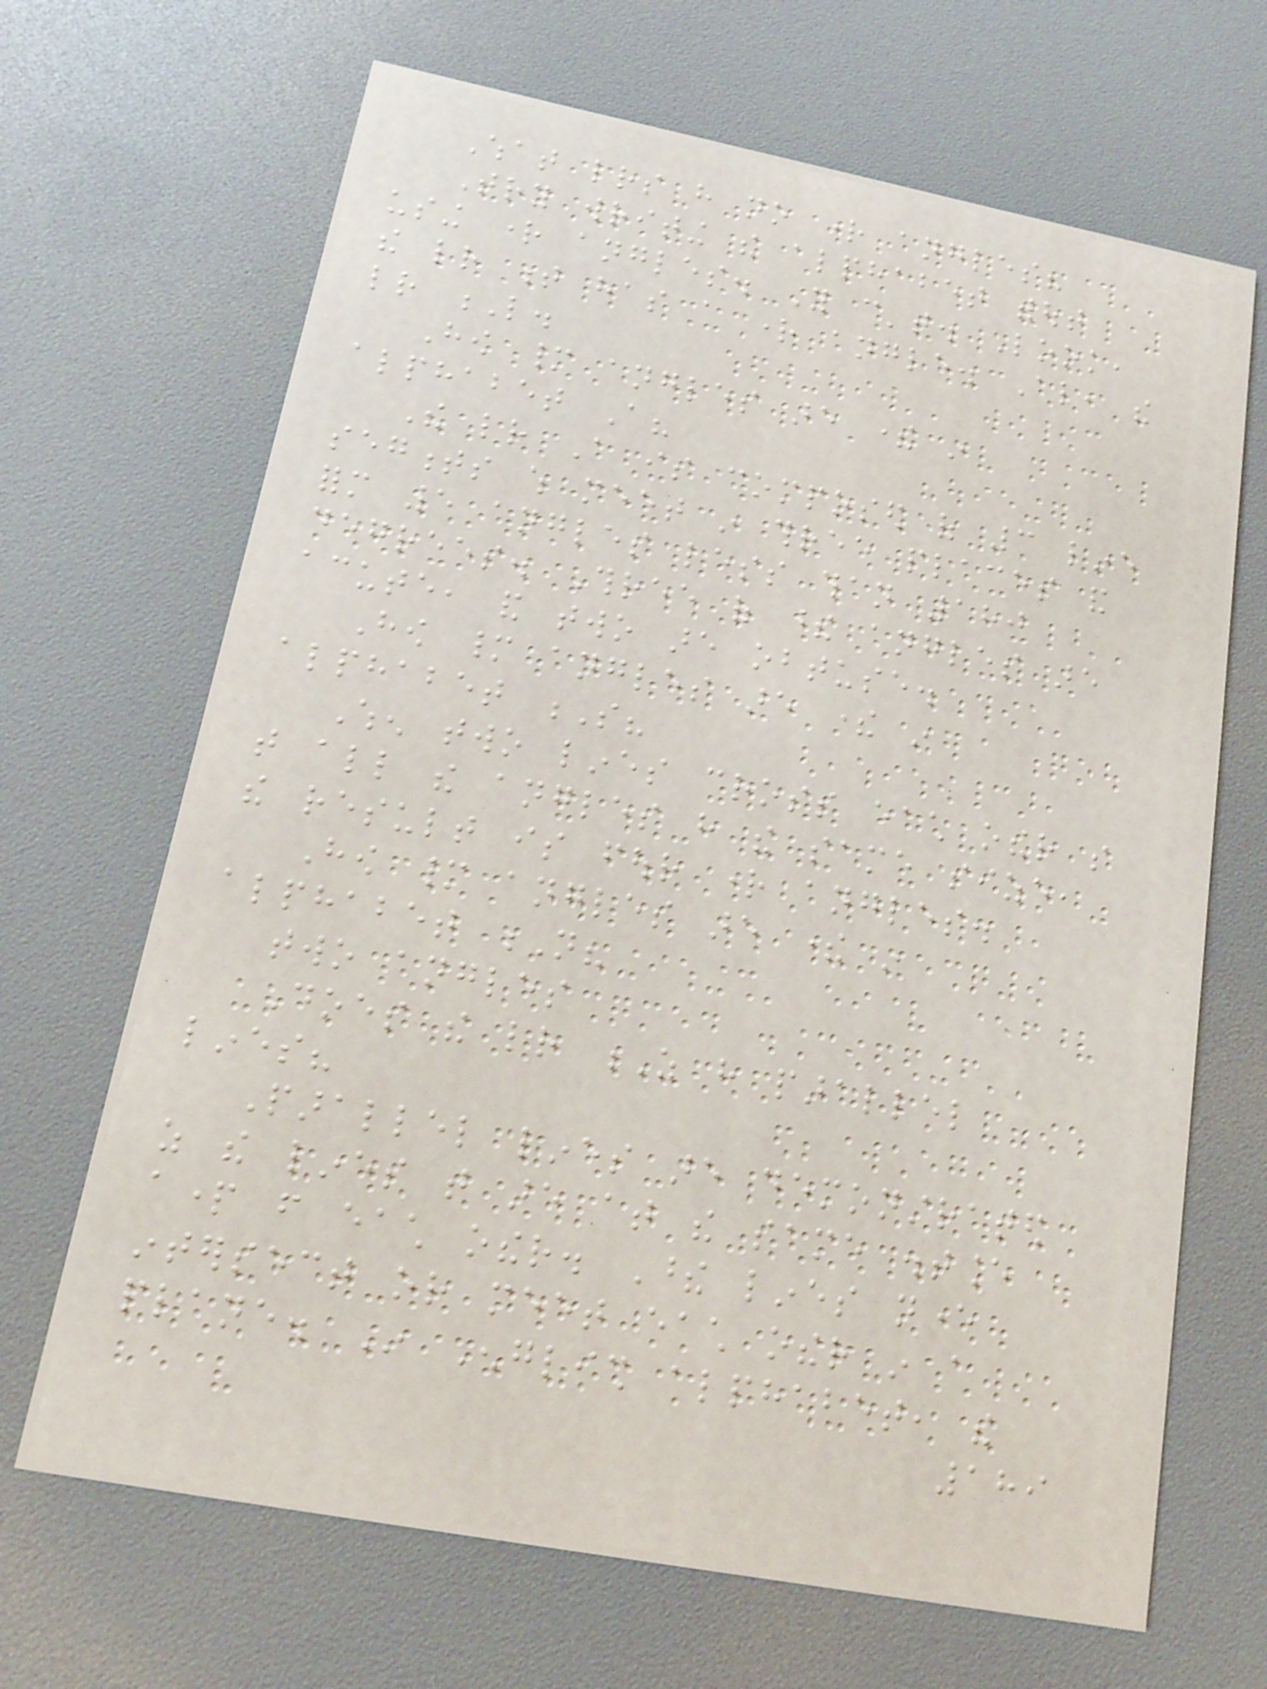What letters have no right angles?
Try writing the alphabet without
using right angles. You can't. Look,
the letter t has a right angle. Also, the
letter L.
How many angles are there in
alphabet A?
The letter A is composed of 3 line
segments which meet in three places and
form 5 angles less than 180
degrees. Three of these angles are
acute, and two are obtuse.
How many angles are there in
alphabet S?
When two lines cross each other so
that all the angles have the same size,
the result is four right angles.
How many angles are there in
alphabet N?
two angles
Does the letter Z have parallel
lines?
Parallel lines are demonstrated
as the lines that are at the same distance
apart from each other. These lines never
intersect or meet each other in a
plane. In English alphabet, the
189
